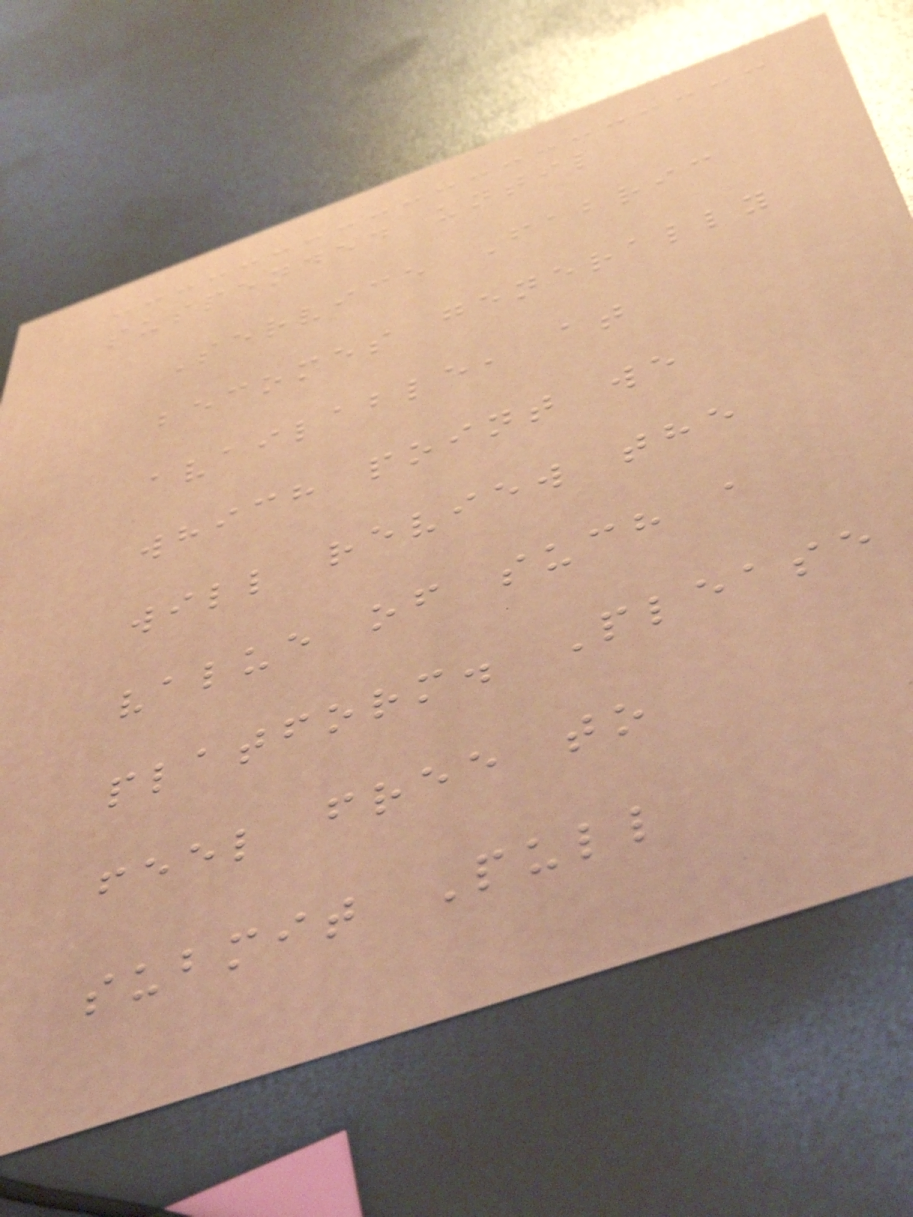suspended until
Service Fabric
becomes generally
available, at
which point we
will review the
value of such a
platform. Please
feel free to
submit Pull
